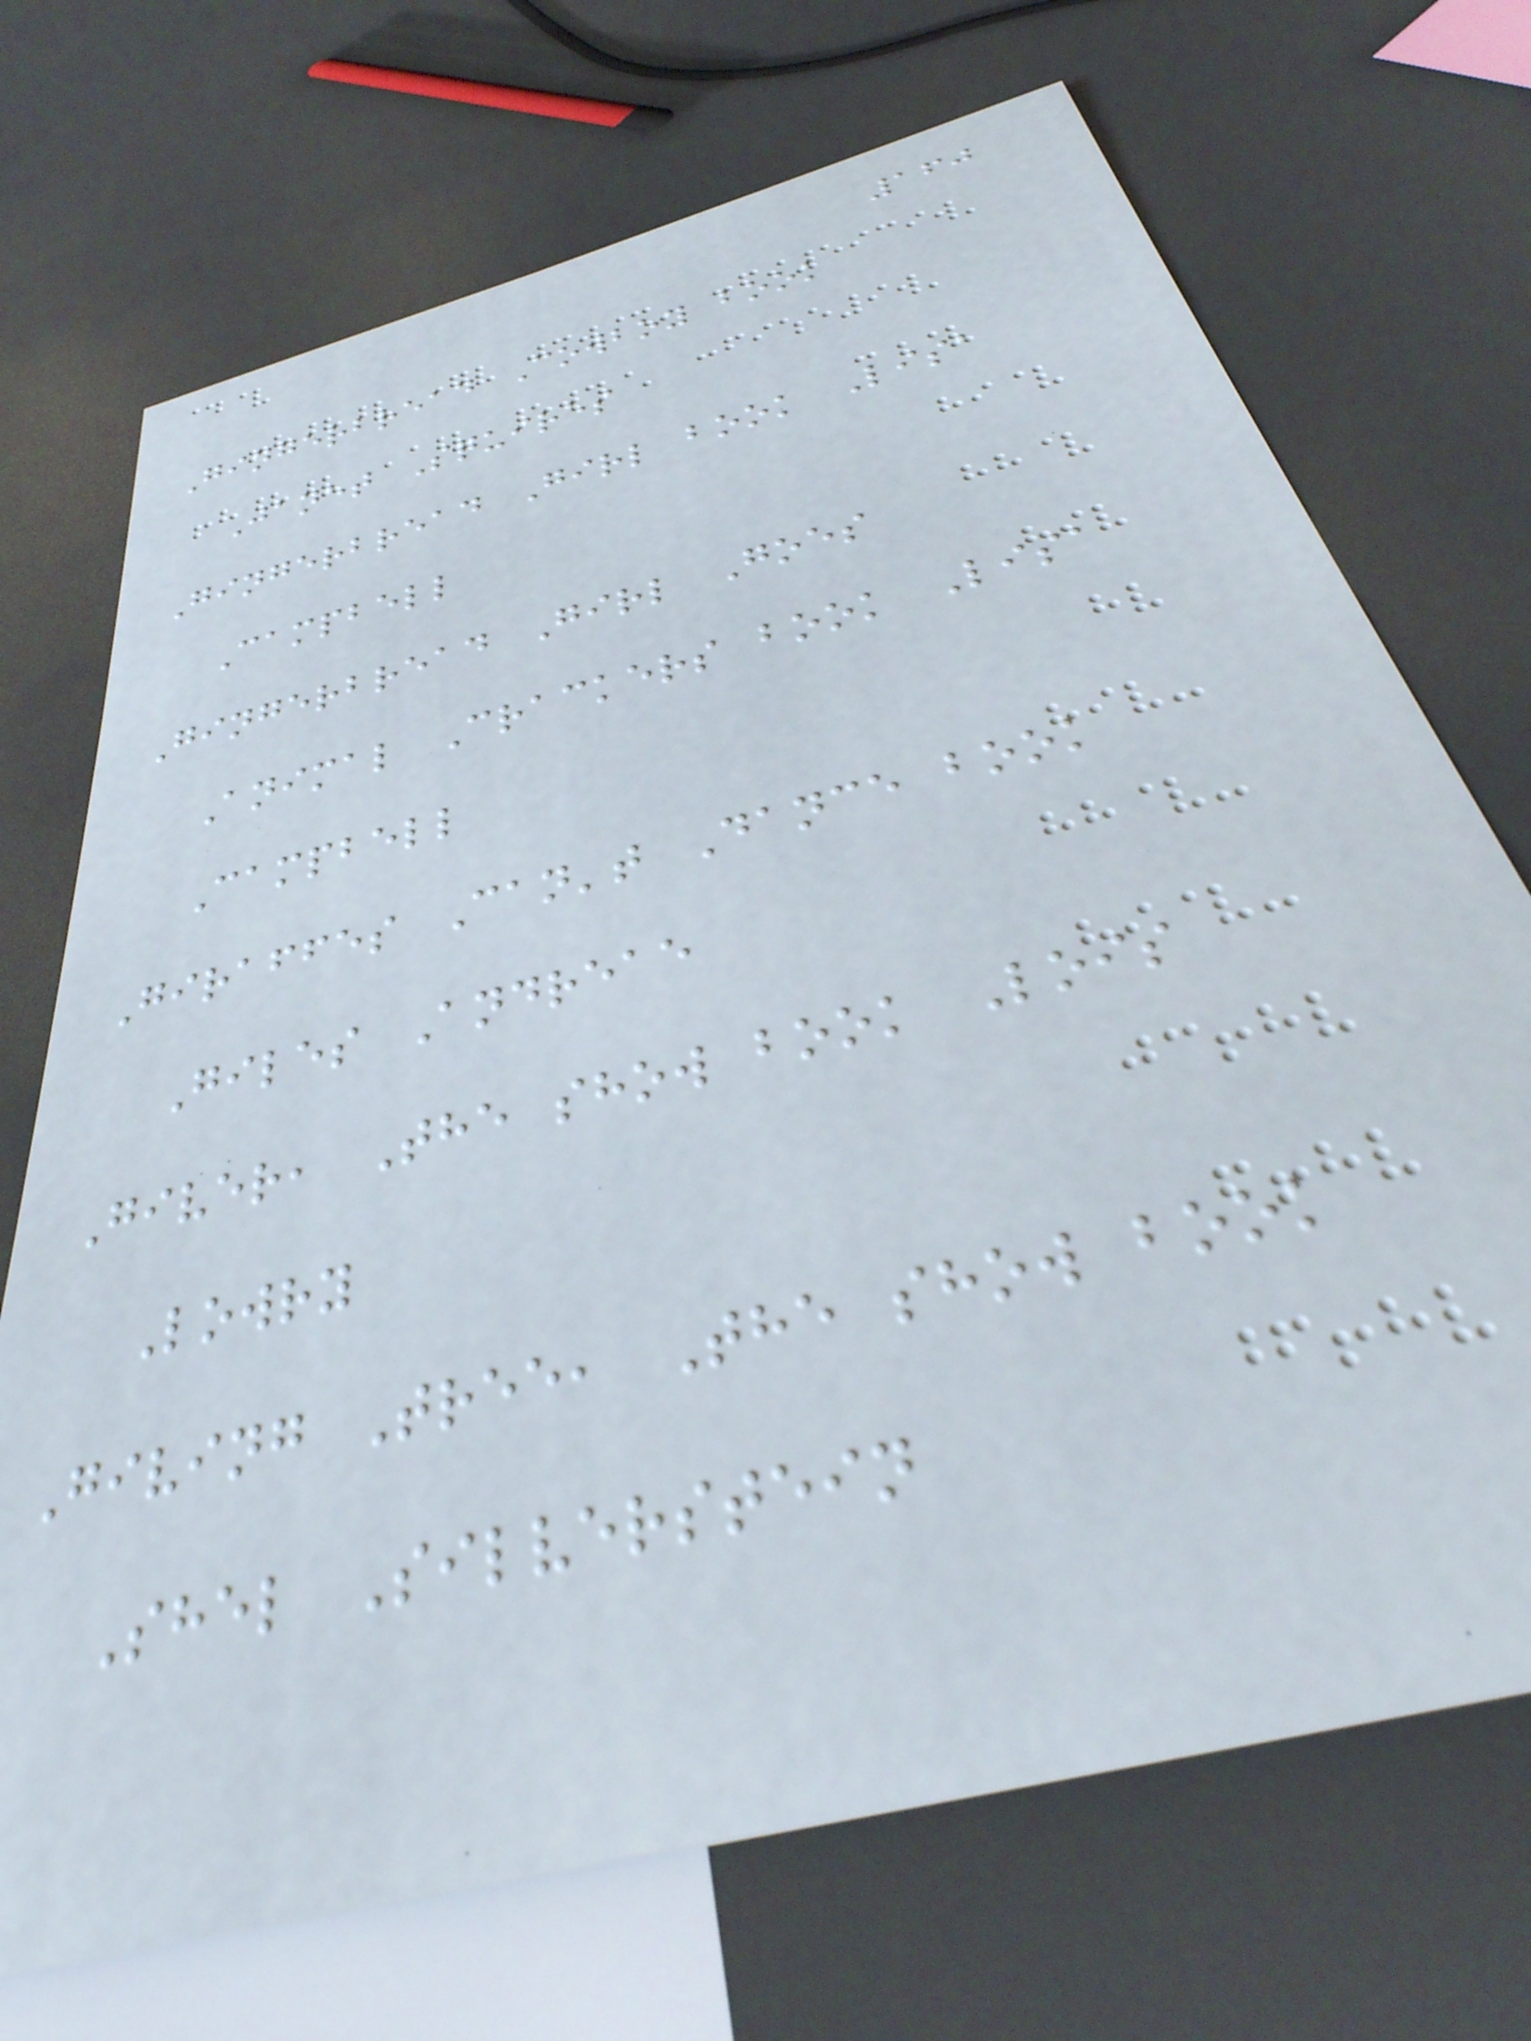160
Gingerbread Cowboy book
Janet Squires
Gingerbread Girl book Lisa
Campbell
Gingerbread Girl Goes
Animal Crackers book Lisa
Campbell
Giraffes Can't Dance book
Giles Andreae
Giver, The show book Lois
Lowry
Giving Tree, The show book
Shel Silverstein
